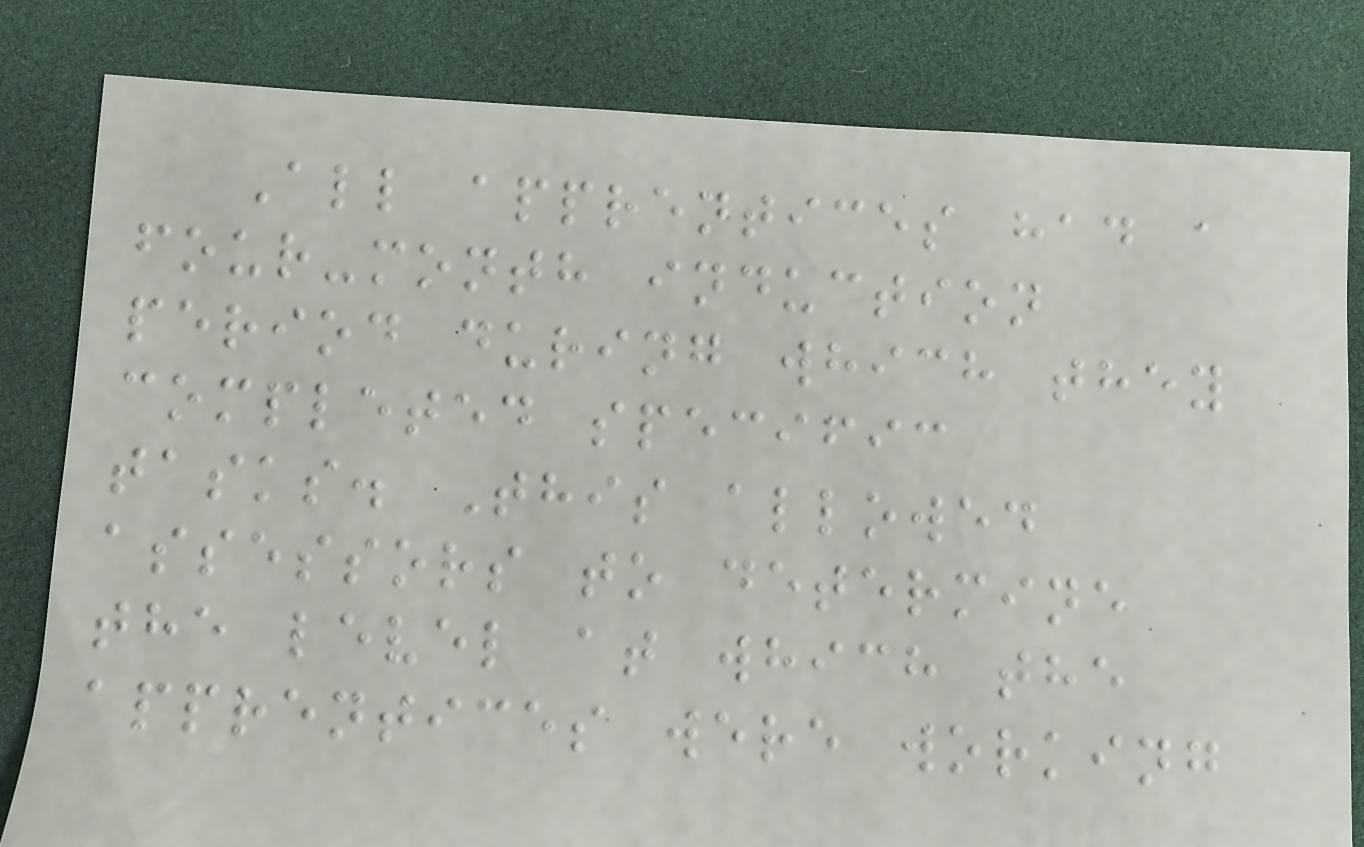All apprentices had a
four-month induction
period during which they
completed specific
tasks. This allowed
assessors to determine
the level at which the
apprentices were working
